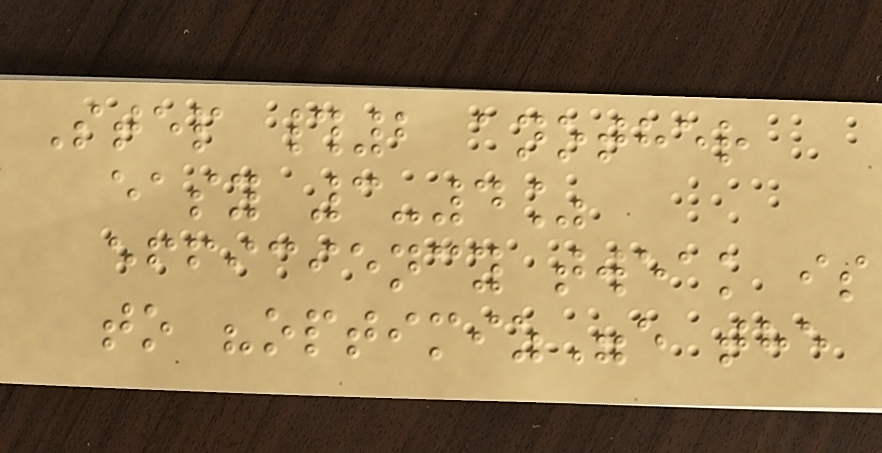Step #2 another
easy 3-4%
efficiency tweak is
to "optimiz"e the
